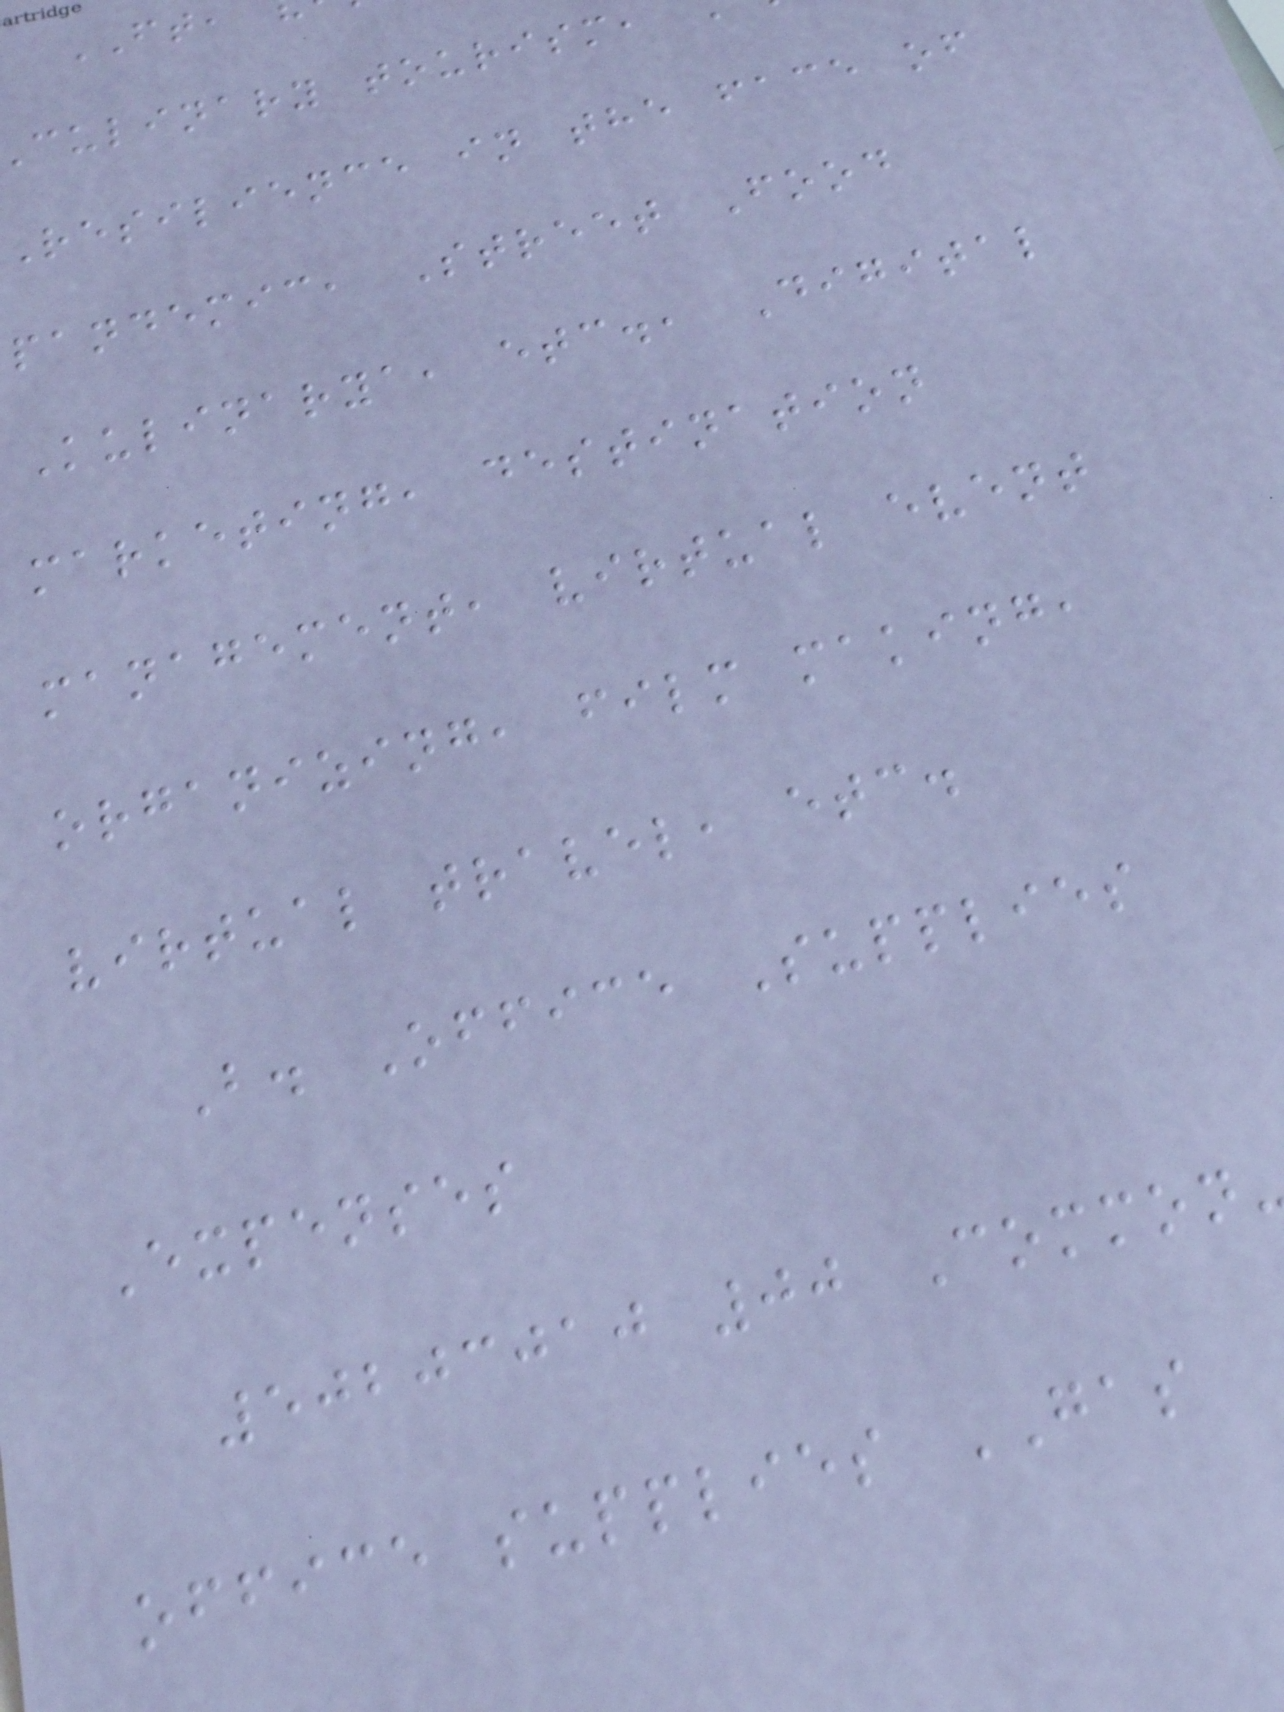FT,
culinary tourism,
Resilience in the face of
pandemic, Street Food
Kulinarya, etc., Digital
marketing, destination
management, virtual event
organizing, film making,
virtual travel, etc.
B. Office Supplies
Expenses
50203010 00 Common
office supplies GAS
